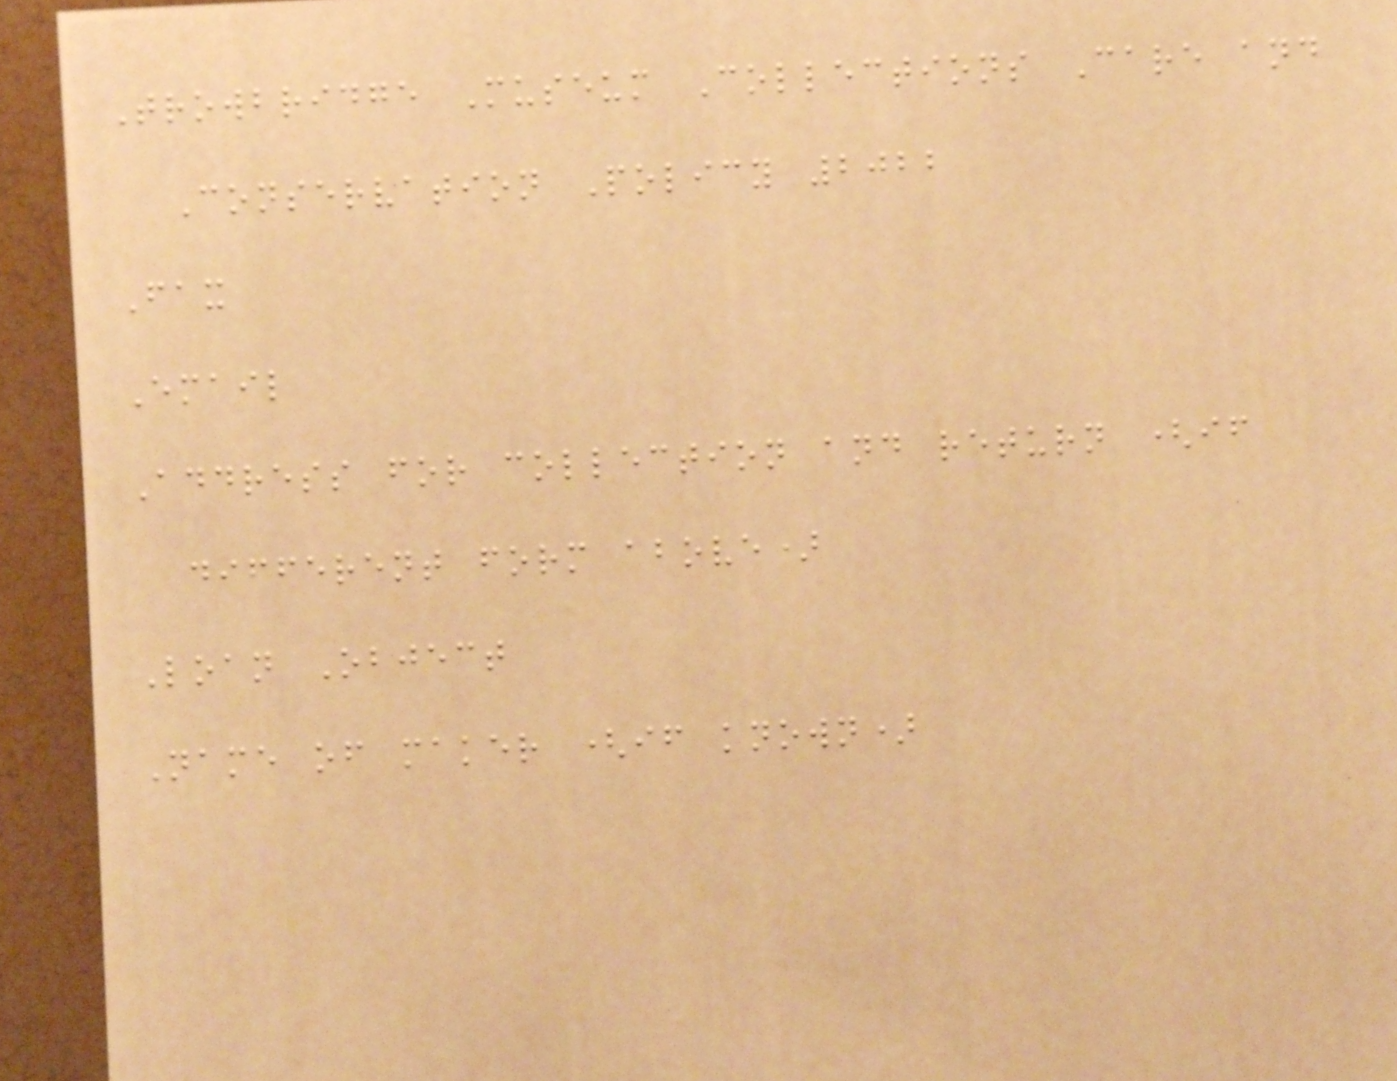Trowbridge Museum Collections Care and
Conservation Policy 2022
Fax
Email
Address for collection and return (if
different form above)
Loan Object
Name of maker (if known)
